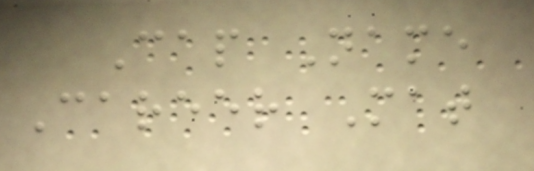Cap Name
Career Mat
